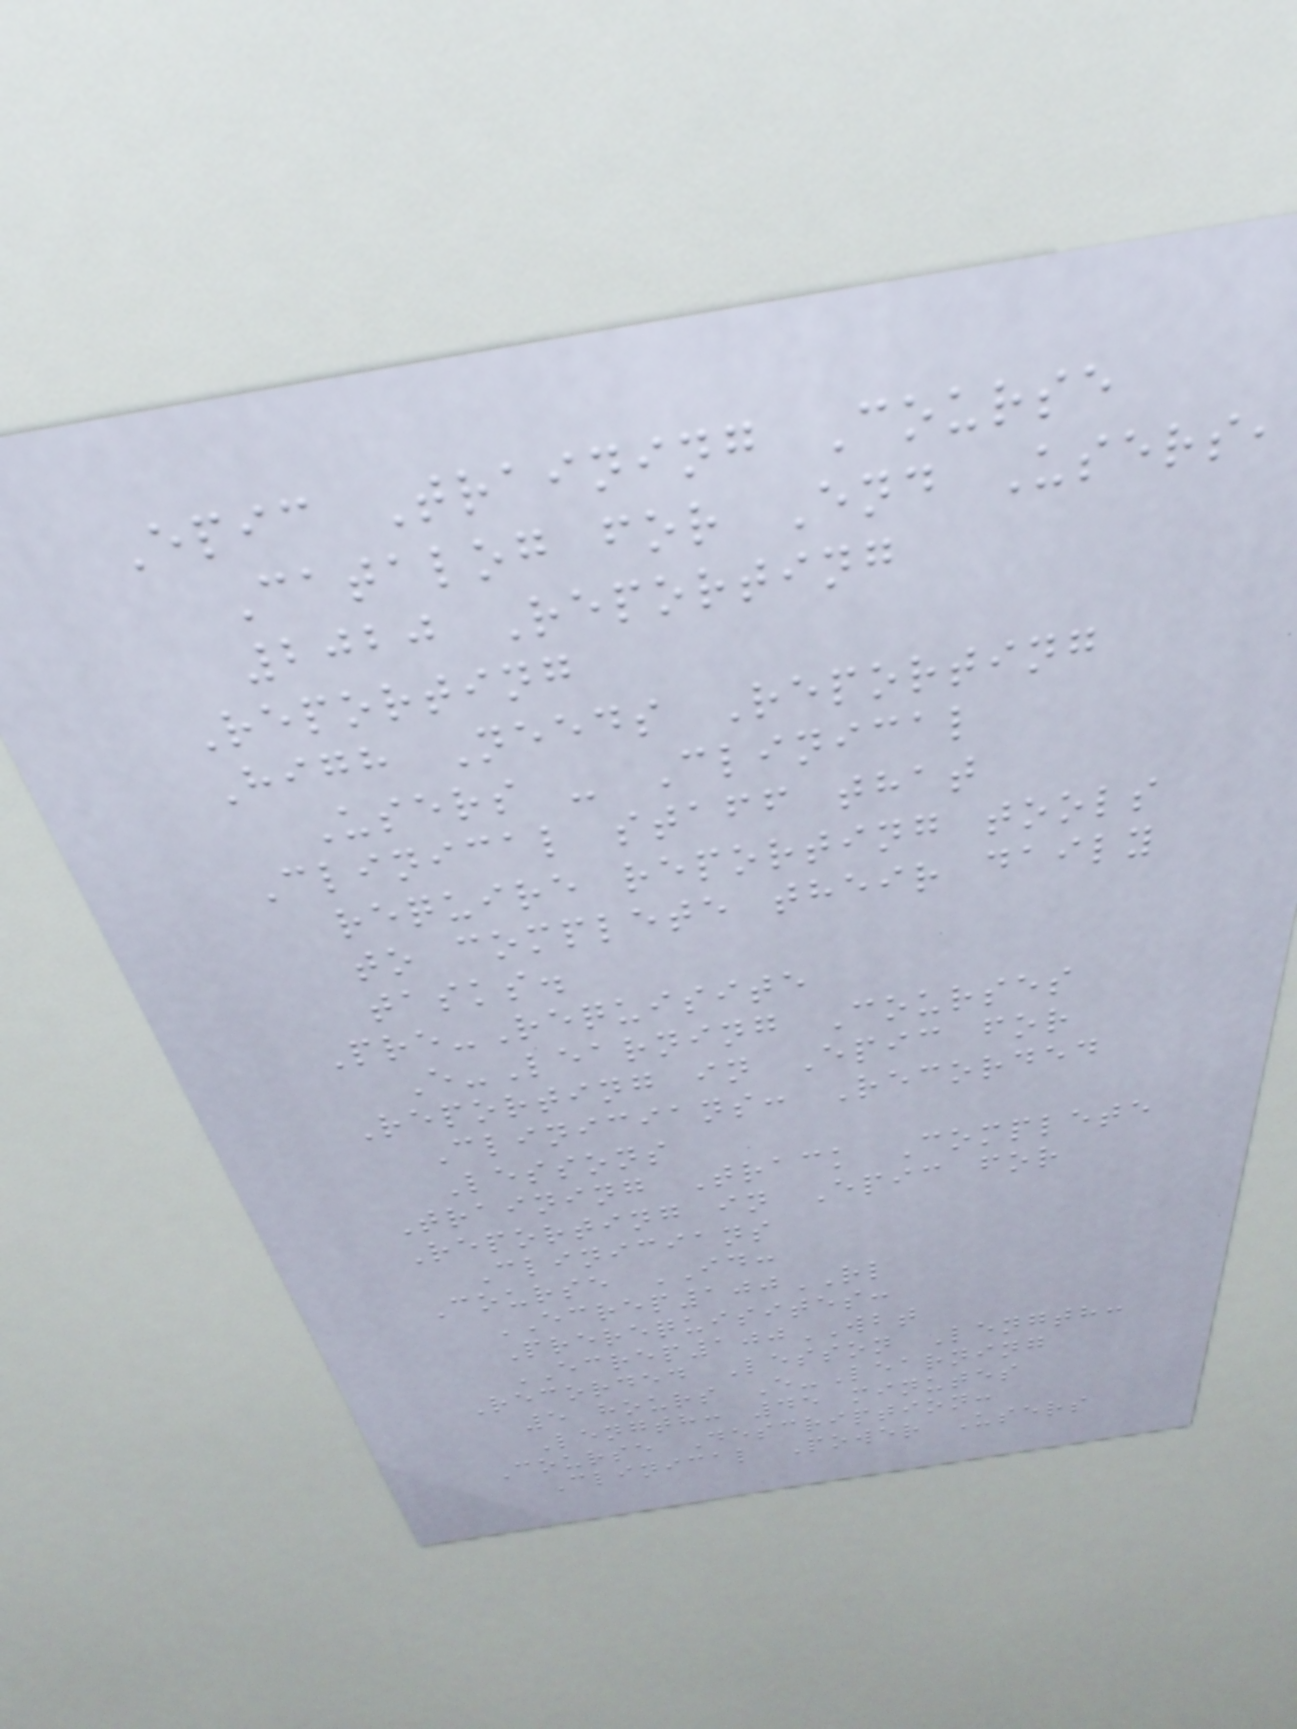Epic Training Course
Catalog for End Users,
2020 Reporting
Reporting
High Needs Reporting
Users - Clinical
Clinical staff that
require reporting tools
to complete their daily
tasks.
Pre-Requisite
E-Learning Courses
Reporting in Epic for
Clinicians: Recorded
Lessons
Training Track Complete
Reporting in Epic for
Clinicians
Course ID:
ECREP100RL
Prerequisites:
ECREP100WBT
Recorded Lesson Length:
5 hours E-Learning
Length: 45 minutes
Course Description:
Clinical Power Users
